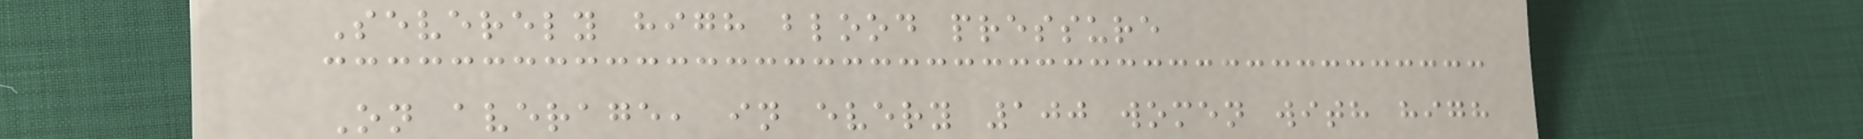Severely high blood pressure
On average, in every 100 women with high
